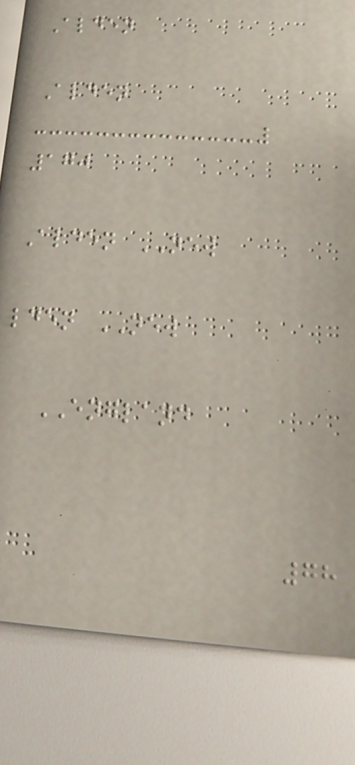Alden
Alden
170
Alden NEW
lden NEW
ENGLAND
78
